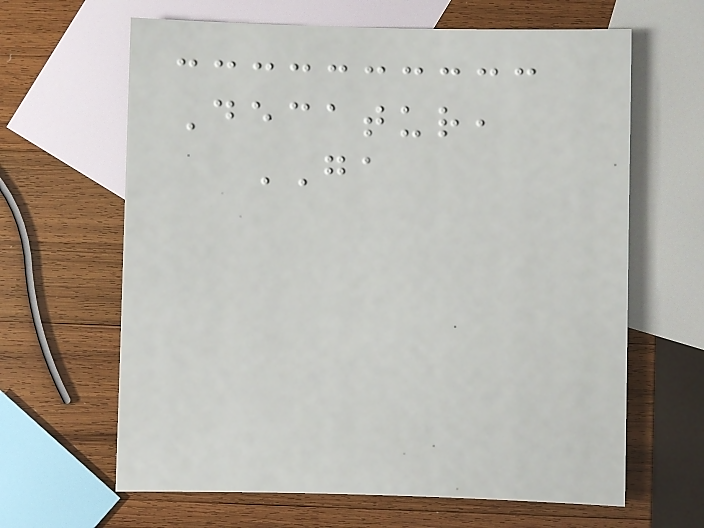Decatur,
GA
